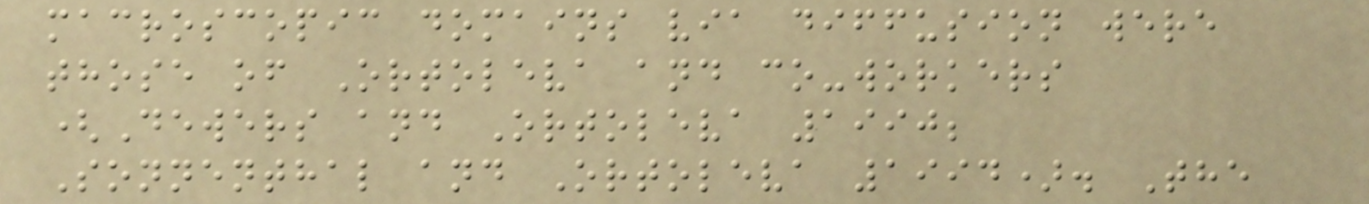macroscopic domains via diffusion were
those of Ortoleva and co-workers
(Dewers and Ortoleva 1990;
Sonnenthal and Ortoleva 1994). The
